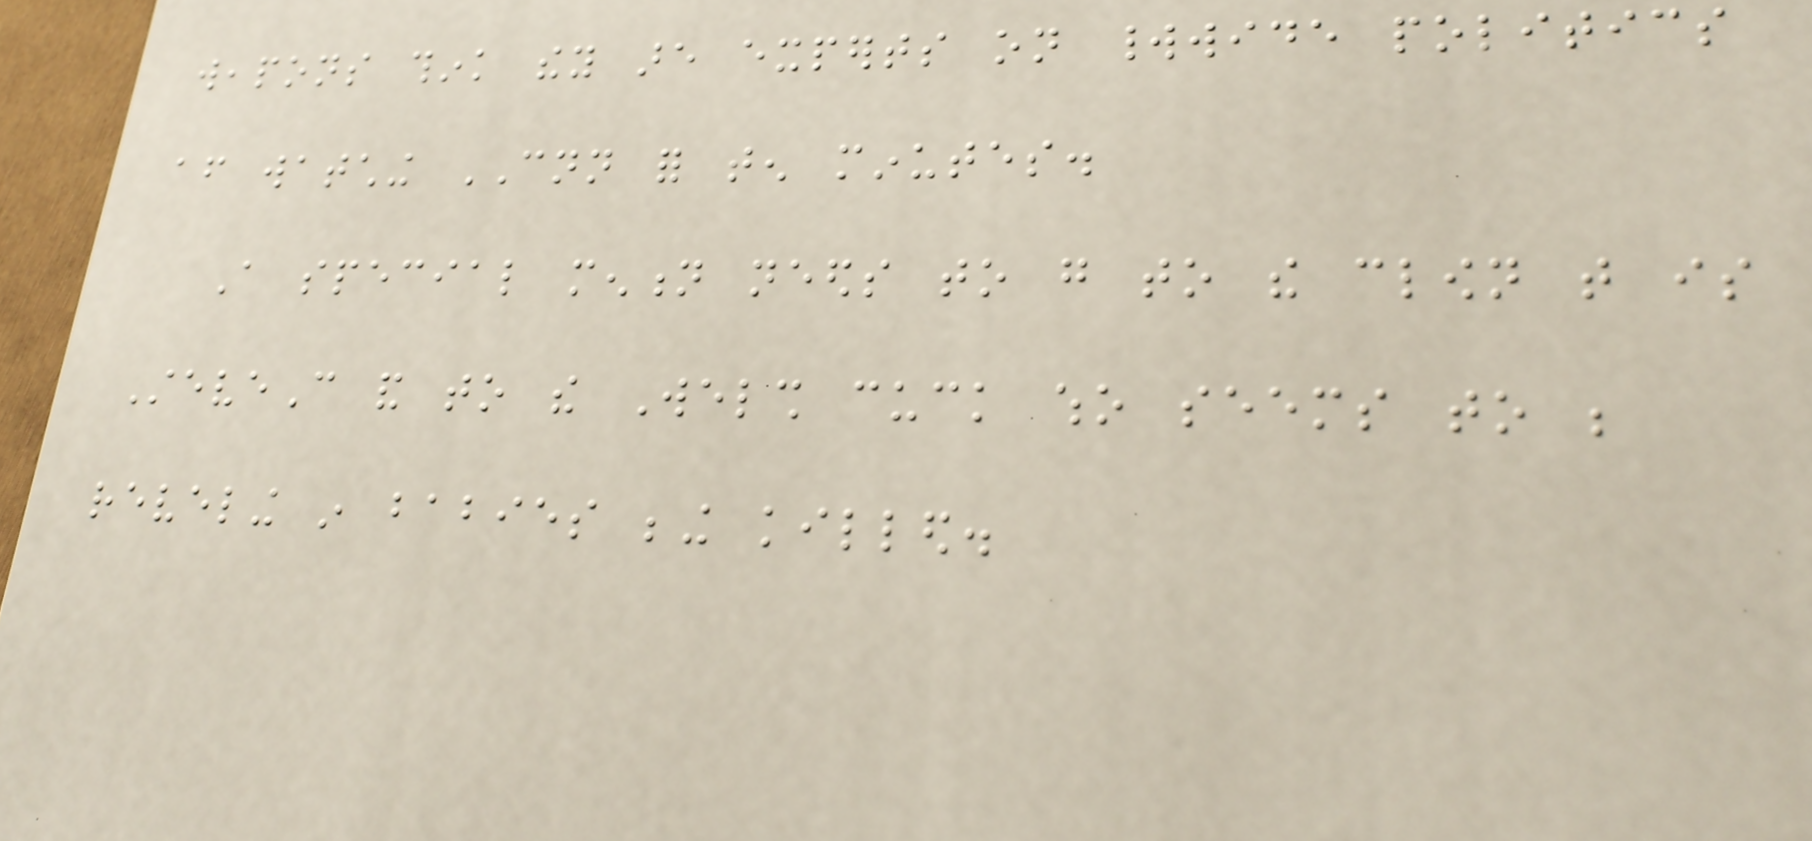weapons think they are experts on worldwide politics
after watching CNN for ten minutes.
A special mention needs to go to the clown that is
SteveC and to the Welsh cuck who seems to be
reveling in babies being killed.
